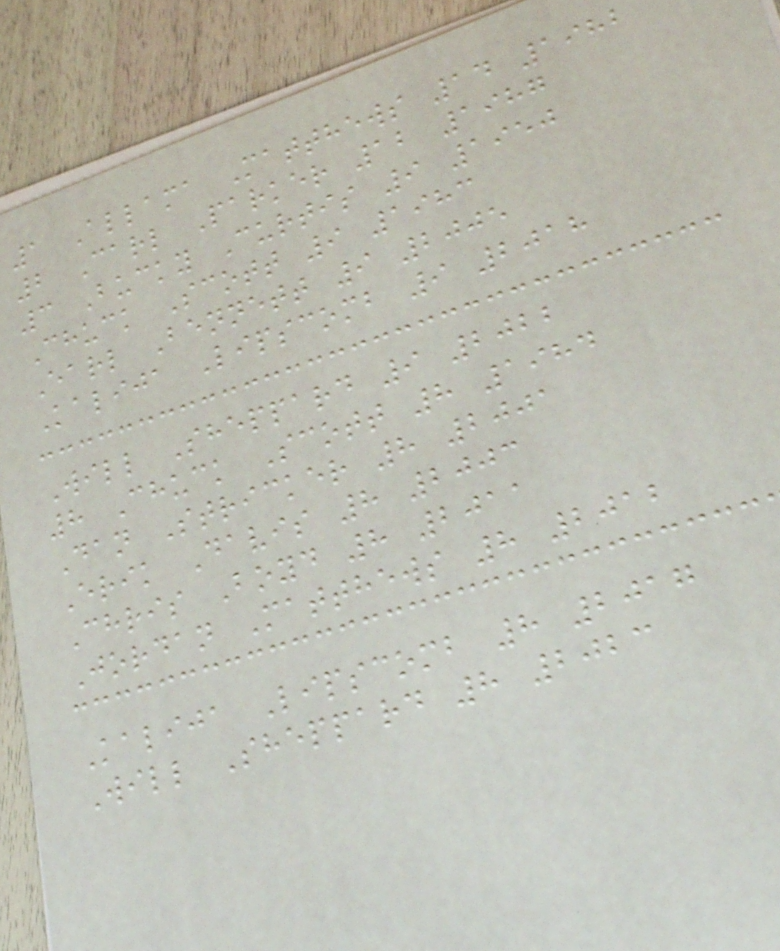1 Allama Matthews 14 1982
2 Carl Parker 12 1987
3 Bucky Curtis 9 1950
Chuck Scott 9 1983
Earl Bennett 9 2005
Kalija Lipscomb 9 2018
Will Sheppard 9 2022
8 Chuck Scott 8 1984
Dan Stricker 8 2001
Erik Davis 8 2003
Chris Boyd 8 2011
Jordan Matthews 8 2012
Kalija Lipscomb 8 2017
Will Sheppard 8 2023
